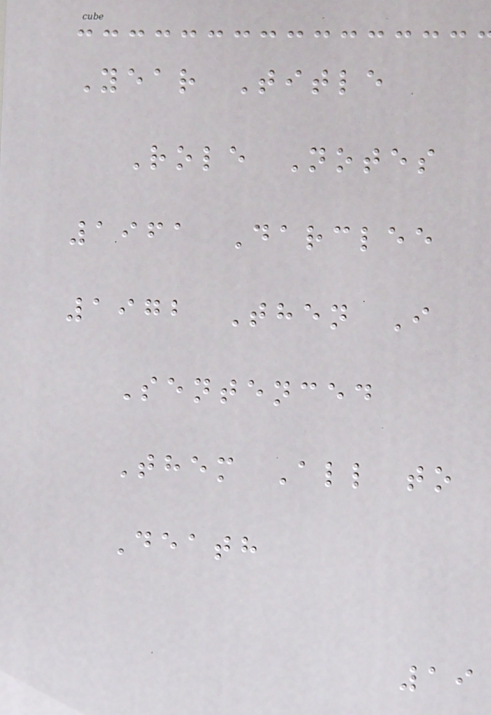Year Title
Role Notes
1961 Darclee
1972 Then I
Sentenced
Them All to
Death
19
